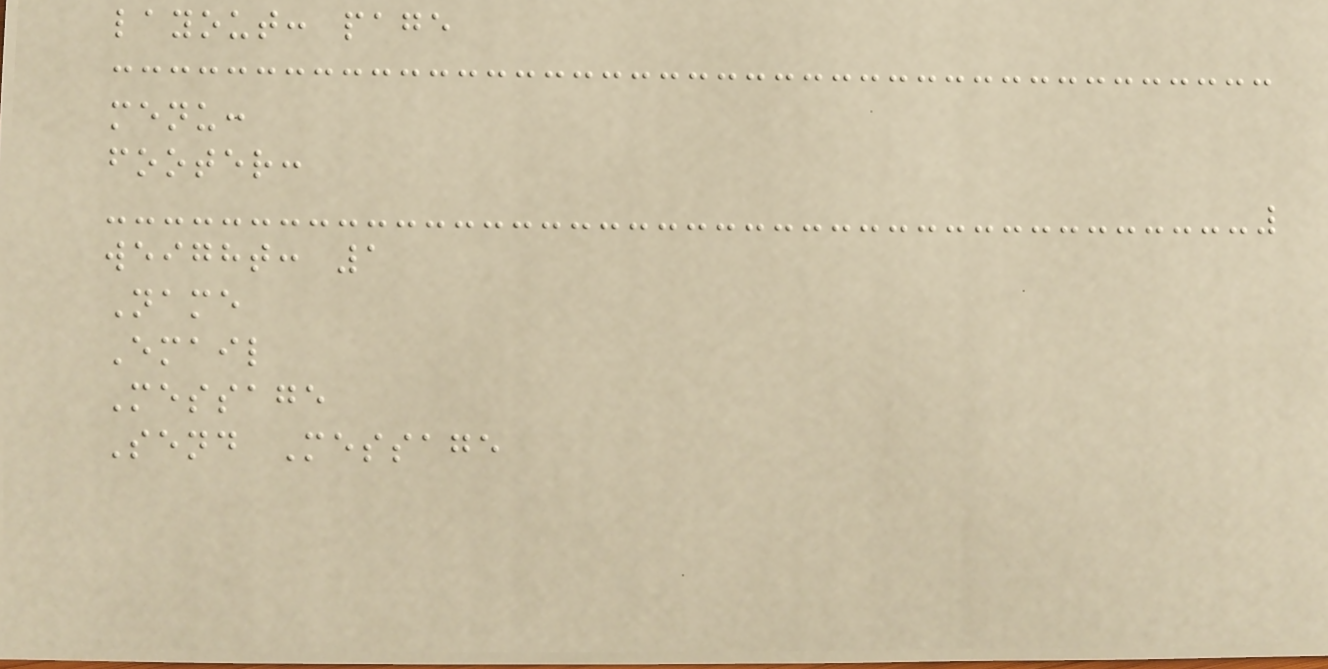layout: page
menu:
footer:
weight: 1
Name
Email
Message
Send Message
